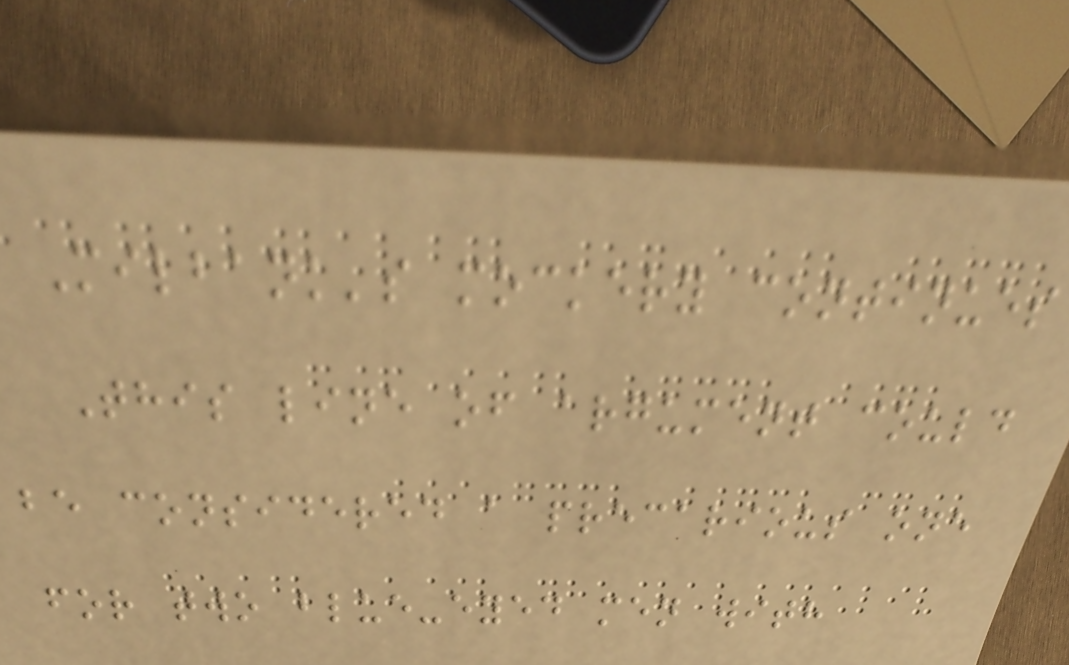Milbank's mockery continues
This line of argument could
be considered a precarious one
for two blue-eyed men with
